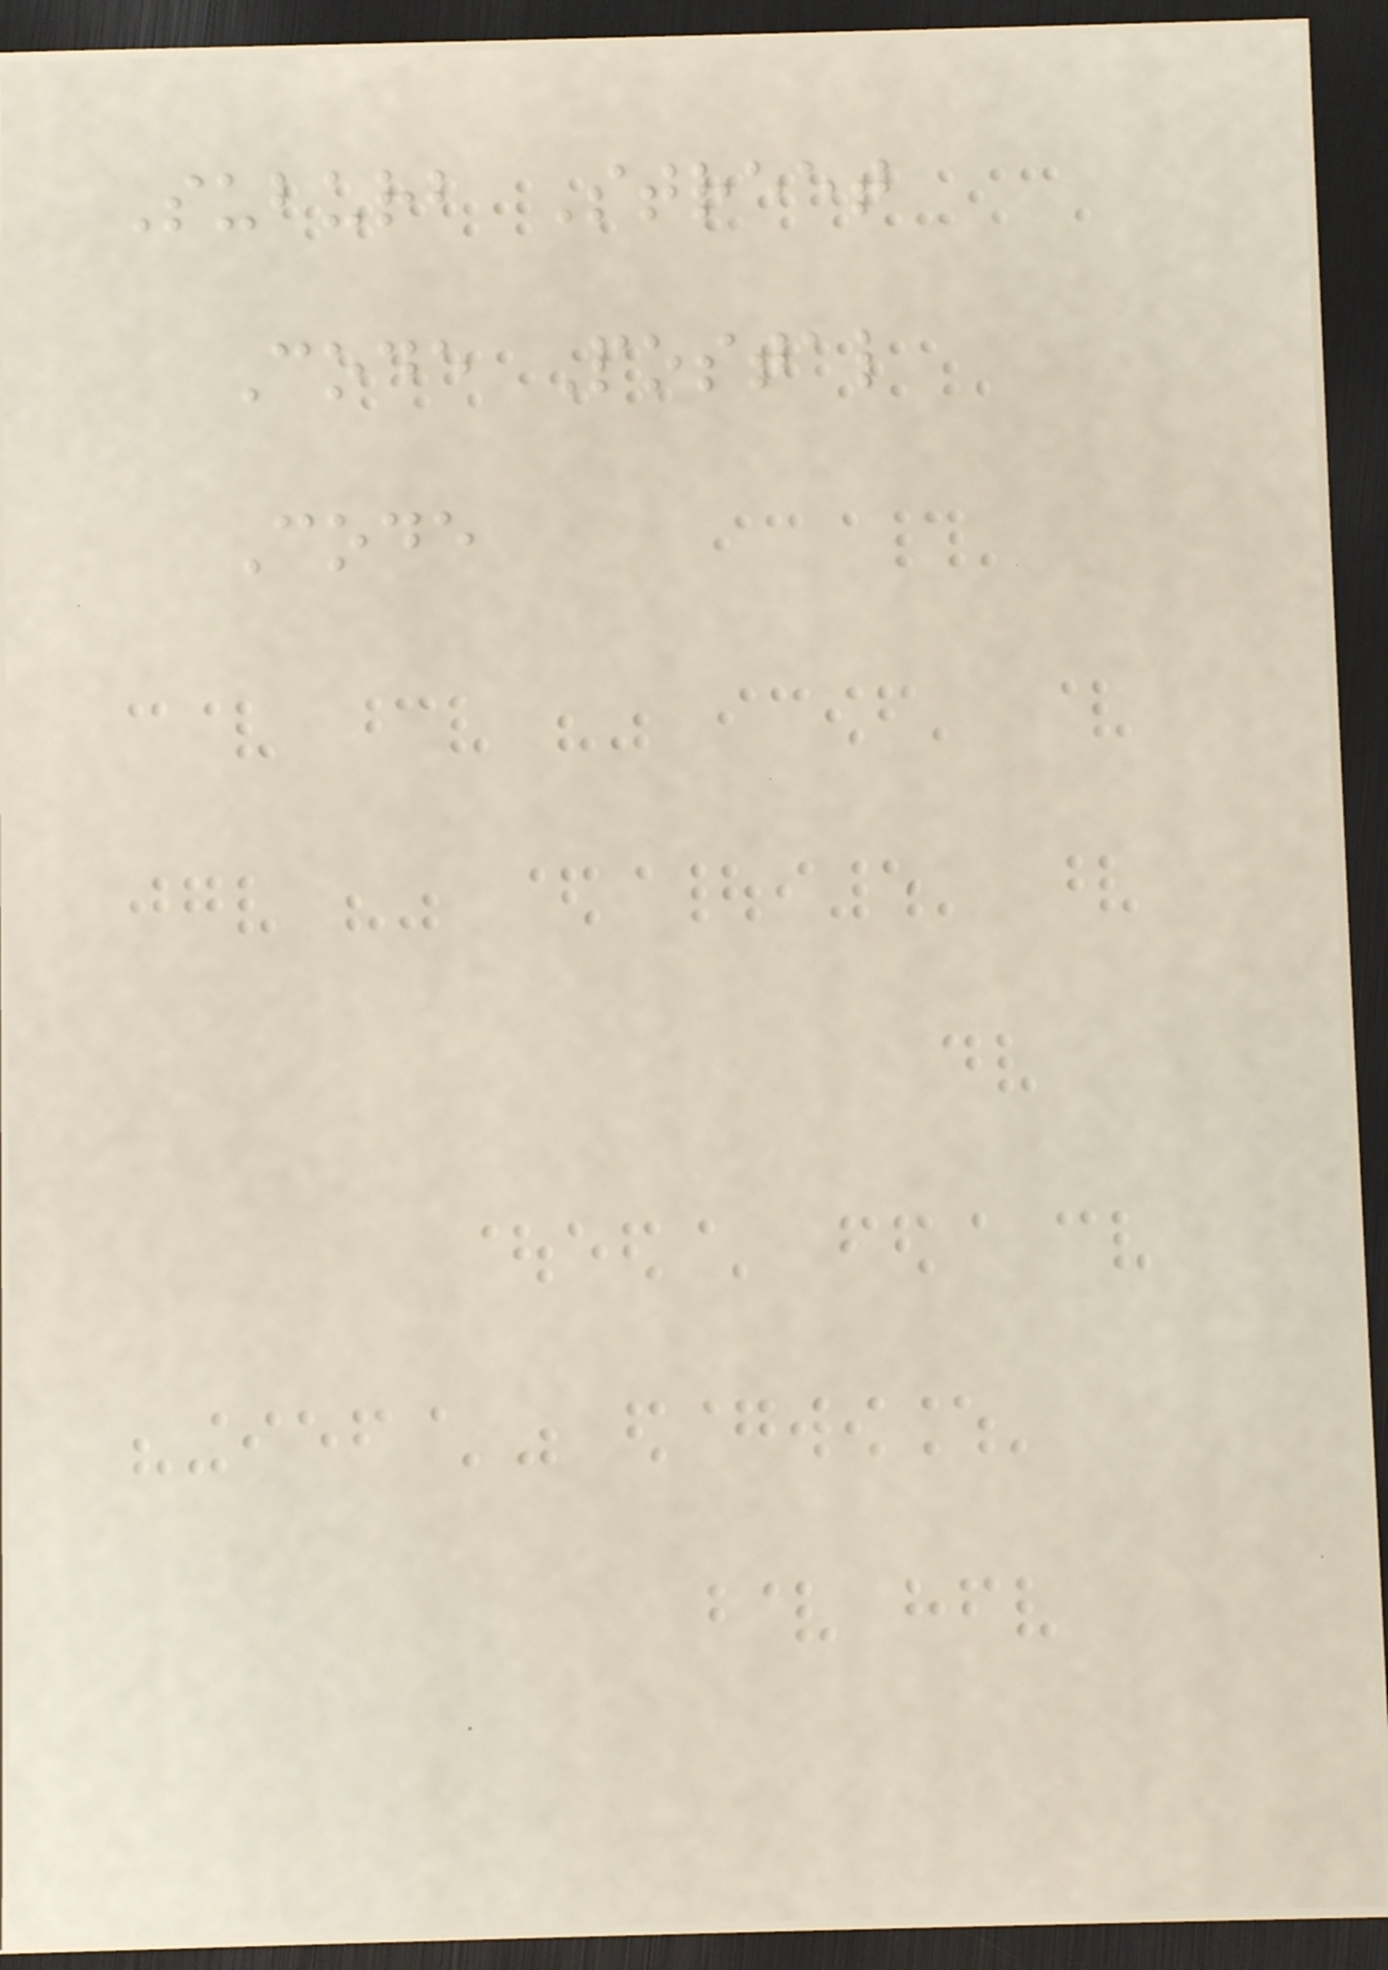Suburb Street
Code Postal
Code
